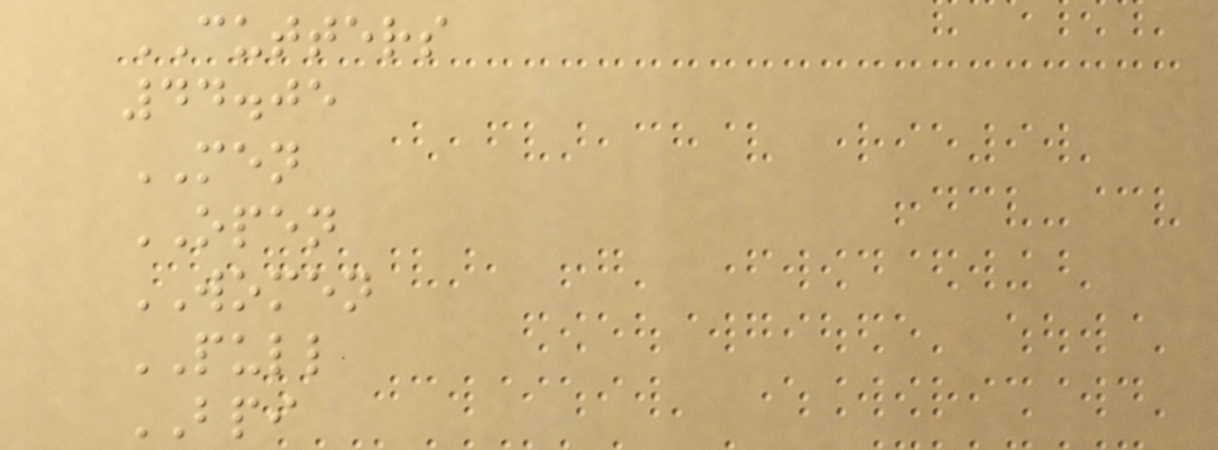CUTTERS
44.05
MEN
OPEN
WOMEN
PULL
BPI
